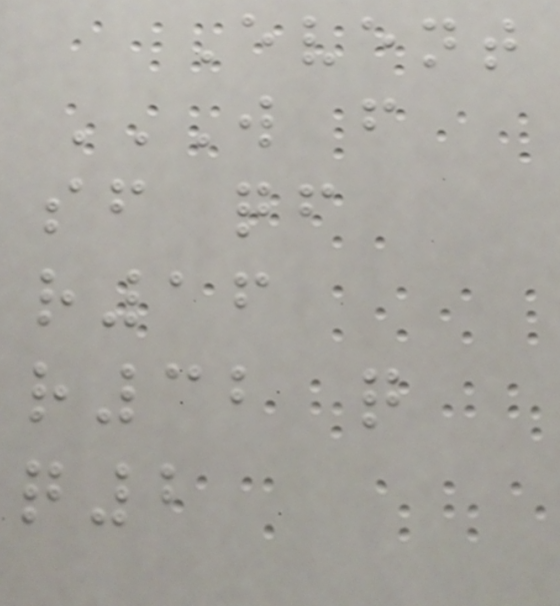Event
W F
SF QF
R16
R32 Q
Q2
